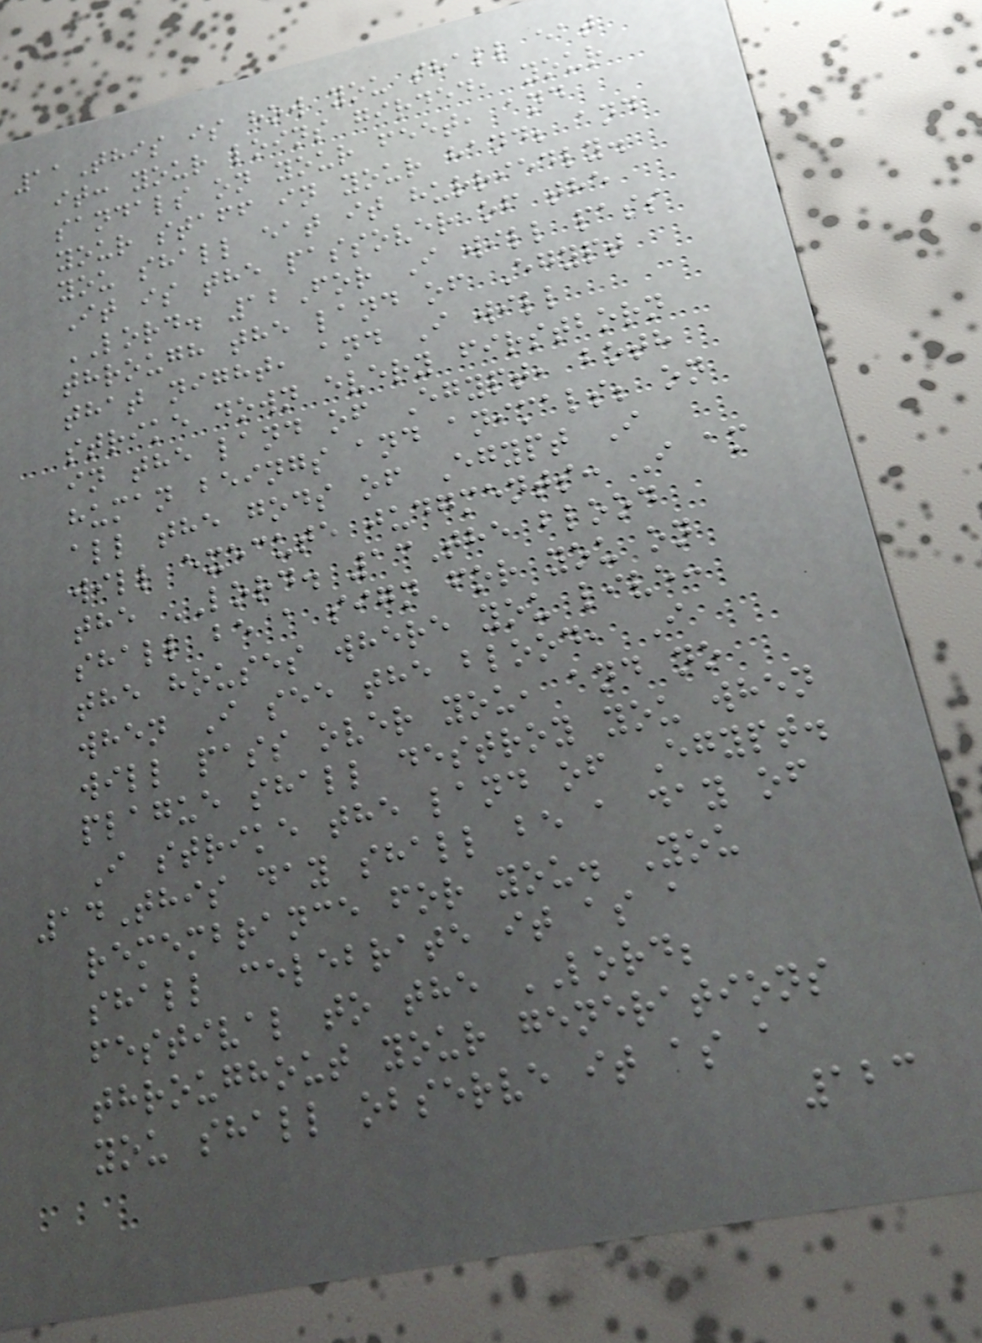11This is how you shall eat
it: your loins girded, your
sandals on your feet, and
your staff in your hand; and
you shall eat it hurriedly.
It is the passover of the
LORD. 12For I will pass
through the land of Egypt
that night, and I will
strike down every firstborn
in the land of Egypt, both
human beings and animals; on
all the gods of Egypt I
will execute judgments: I am
the LORD. 13The blood
shall be a sign for you on
the houses where you live:
when I see the blood, I
will pass over you, and no
plague shall destroy you when
I strike the land of Egypt.
14This day shall be a day of
remembrance for you. You
shall celebrate it as a
festival to the LORD;
throughout your generations
you shall observe it as a
123
